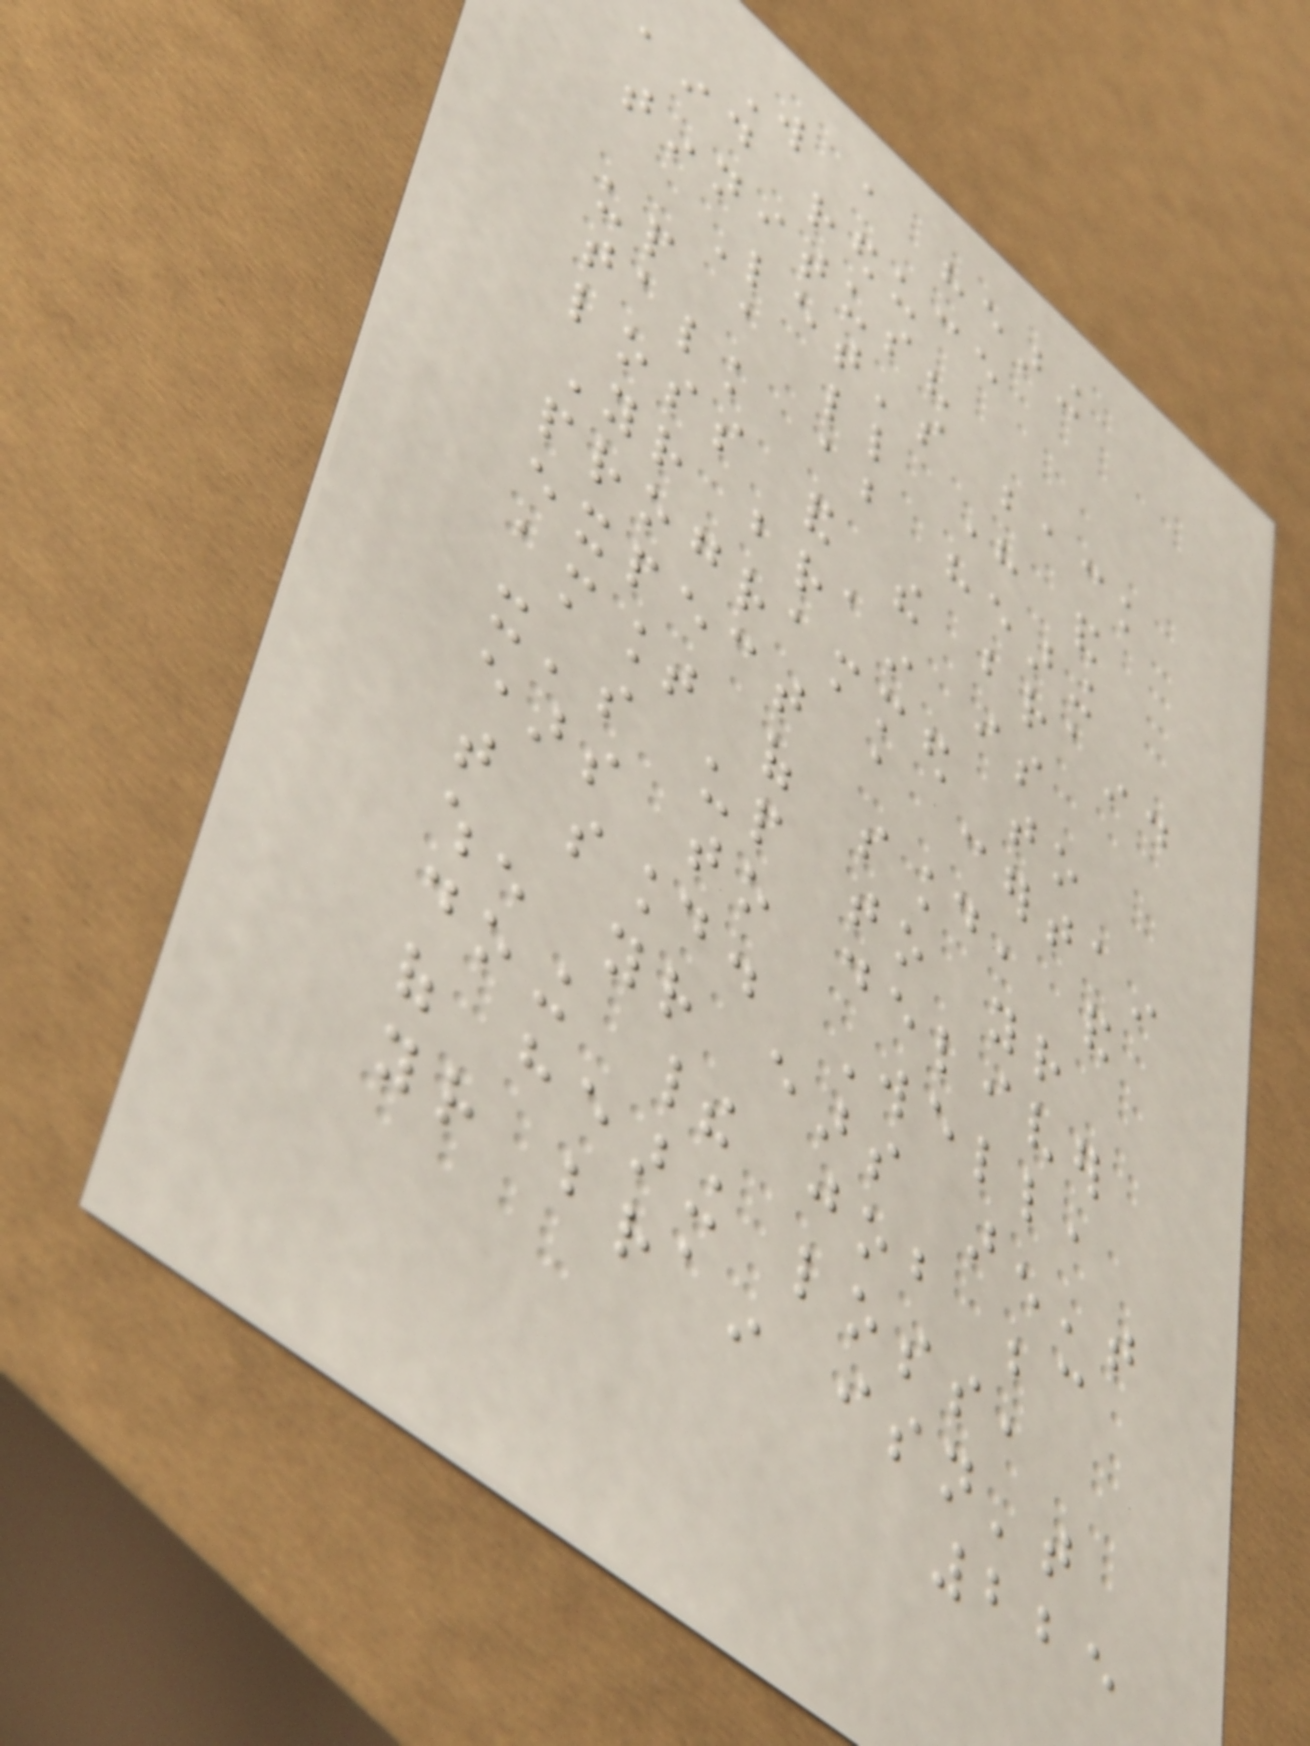Will a hearing
aid reduce
tinnitus?
Let's back
up a little here and
talk about hearing
loss and the brain.
Your brain is
programmed to
expect a certain
amount of sound, and
it's up to your
ears to deliver
that sound. Well,
when your ears aren't
doing their job because
of hearing loss,
your brain isn't
225
